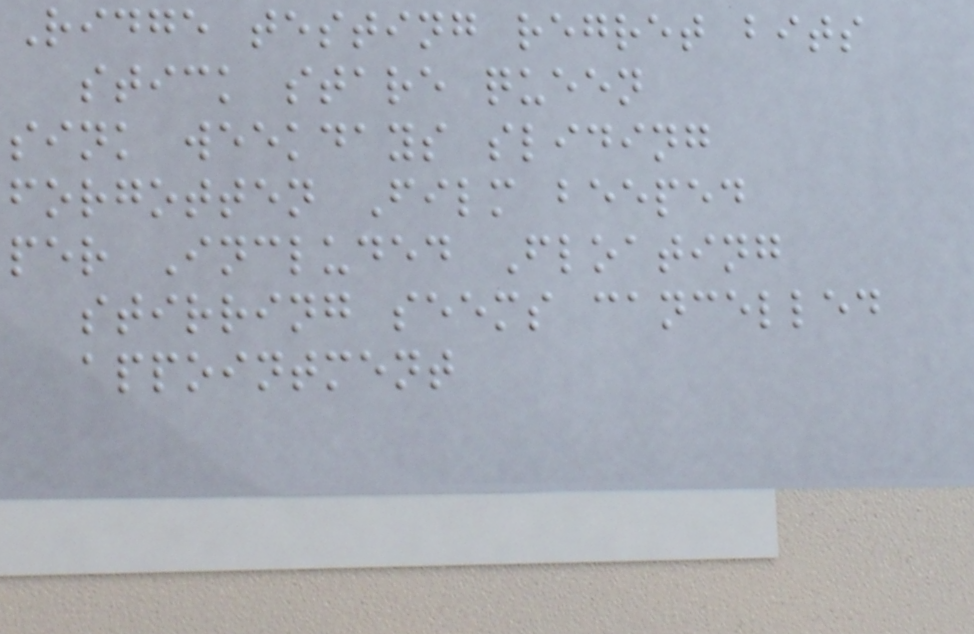Ridge testing regret bits
stick stare queen
sink weekdays sliding
forgotten Film beeped
per Included Floating
stirring seems cancelled
appointment
